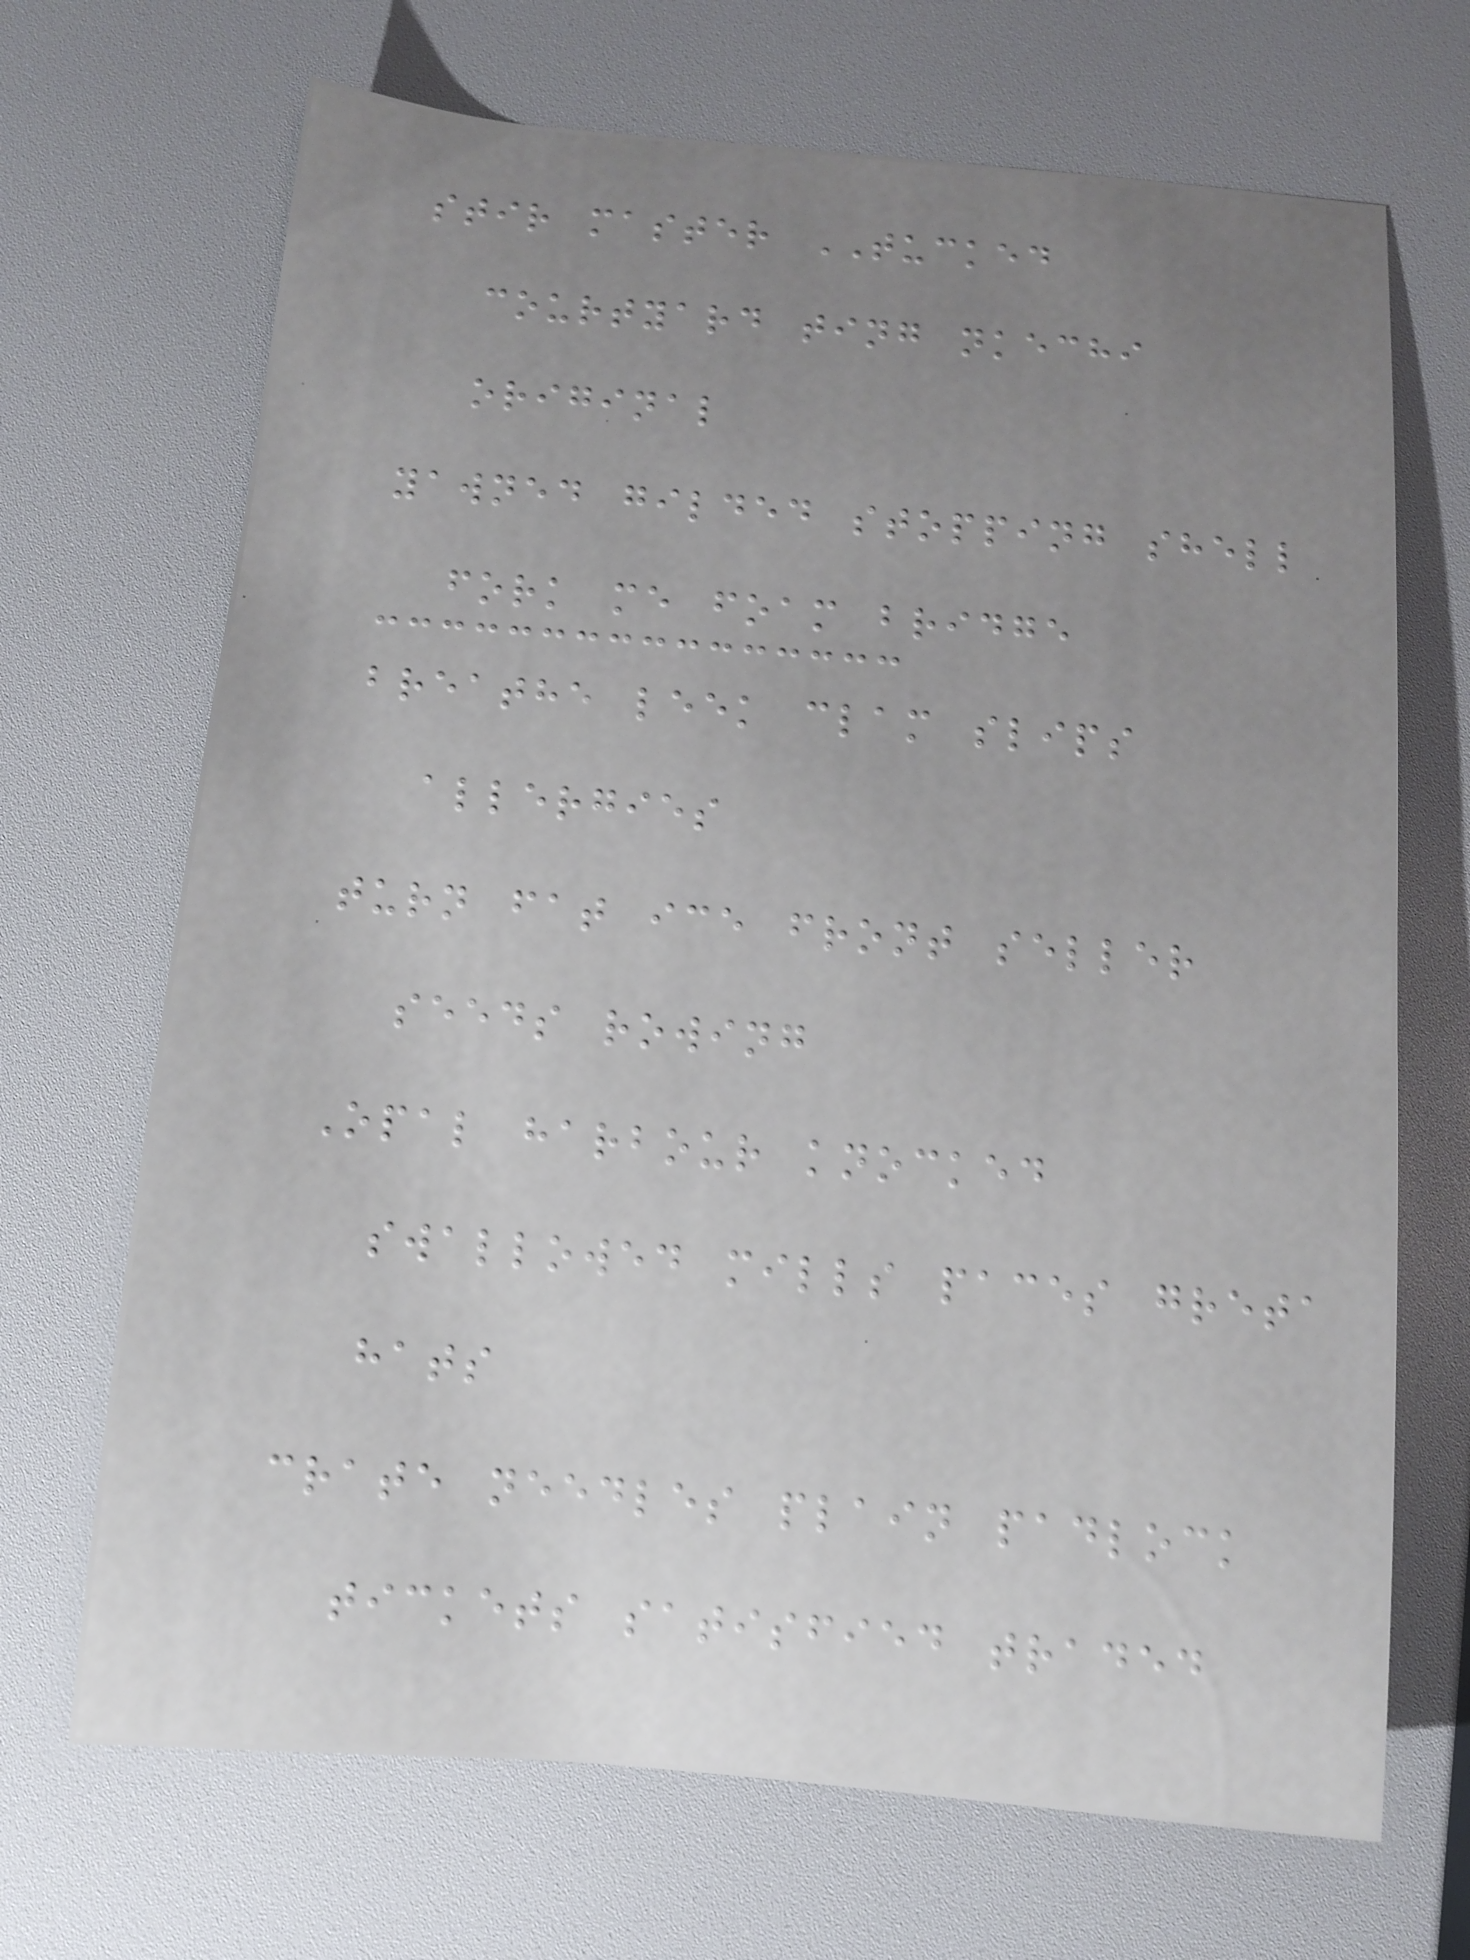stir master TUCKED
courtyard ting nkechi
original
yawned gilded stopping shell
fork me foam bridge
breathe leek clam slips
allergies
turn fat ice front seller
seeds rowing
Opal harbour knocked
swallowed mills paces greta
hats
crate needles plain padlock
tickets satisfied traded
